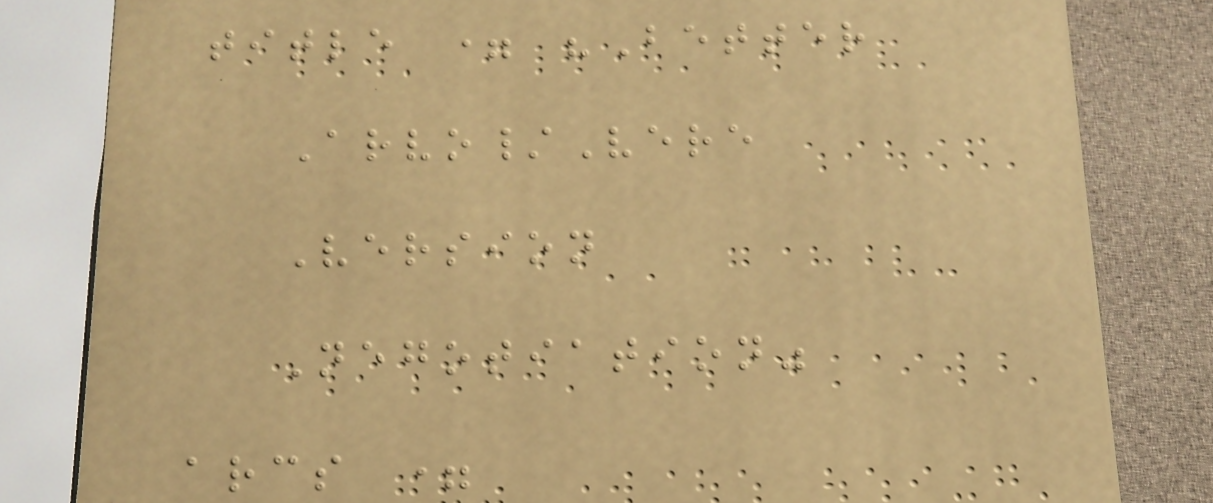title = "Better
Arvo/Vere
Version
Negotiation"
arcs =
